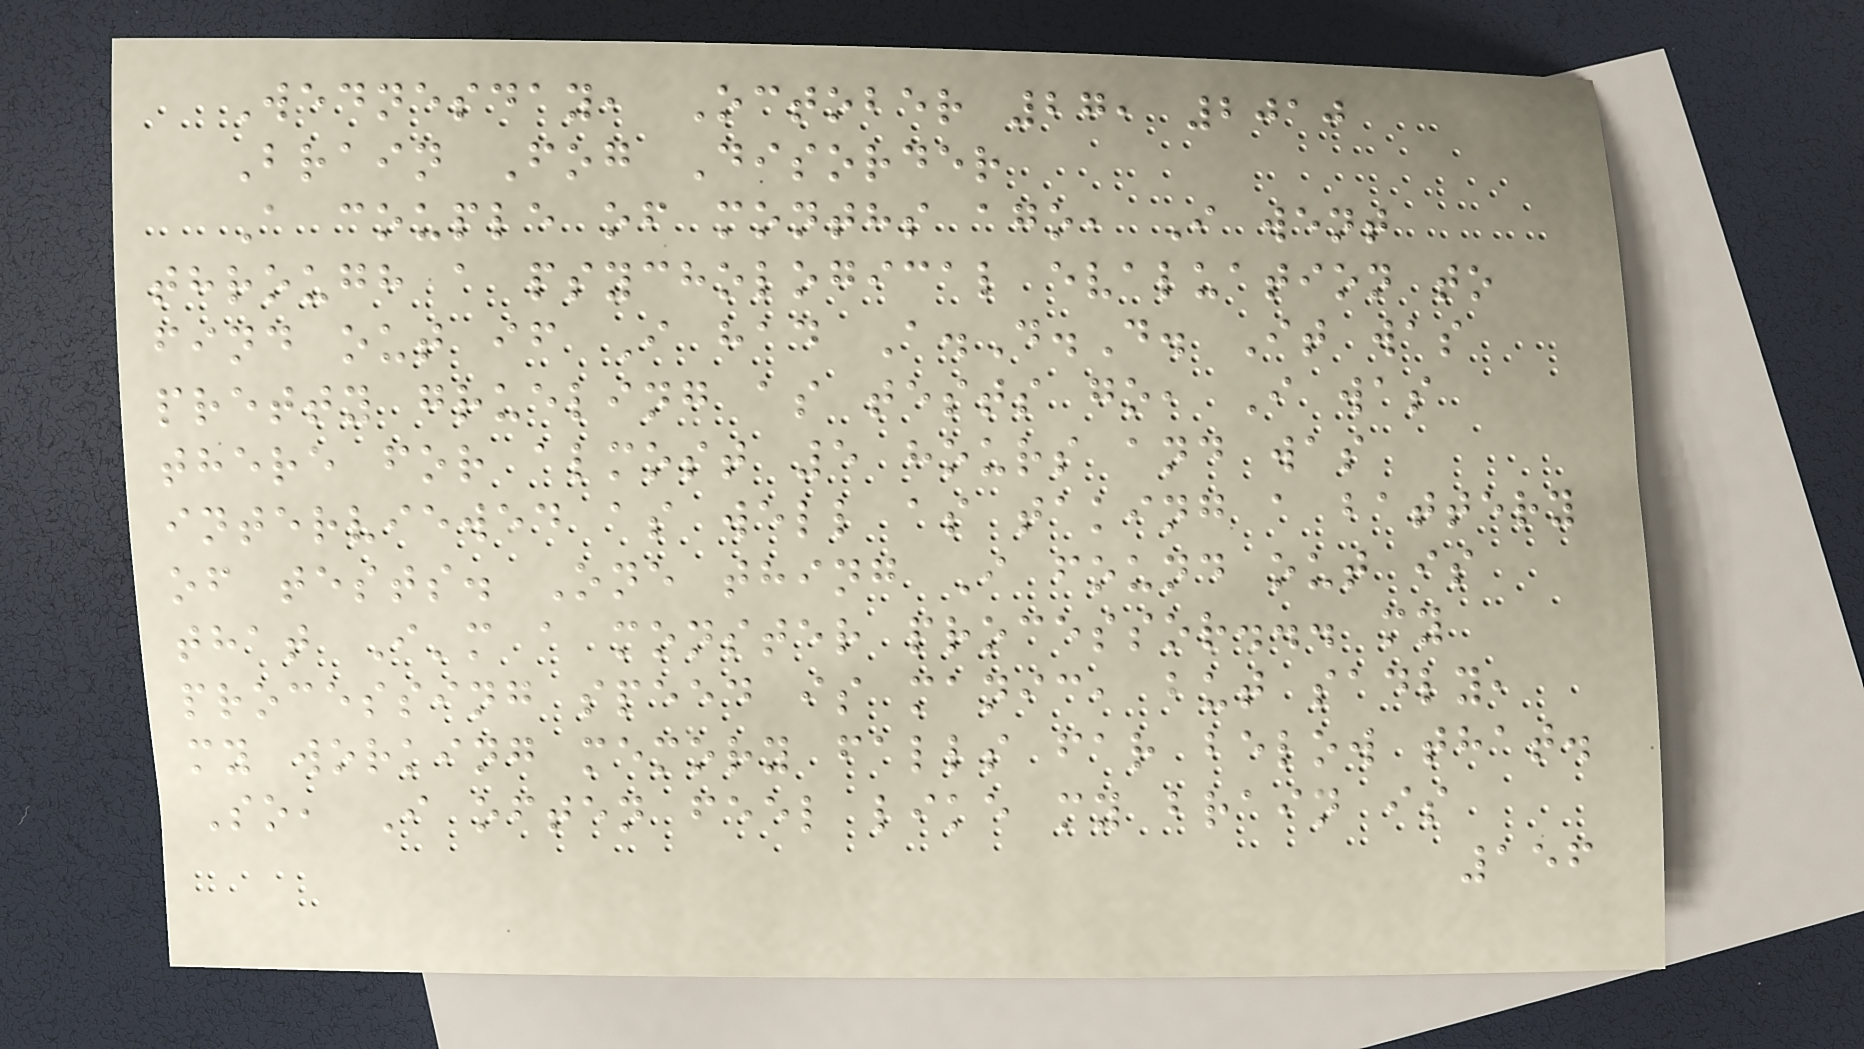Wednesday, October 27, 2010
Brain Fog Disorder
A couple of months ago, I went
through a psychological evaluation to
find out if I had A.D.D. It was
pretty grueling as tests go, I was
there for almost 5 hours and was
interviewed as well as taking a battery
of tests. One thing I found out is
that I'm a monster processor... my
processing speed is manic, but sadly,
my working memory falls far below that.
So, I often feel like my brain is
156
